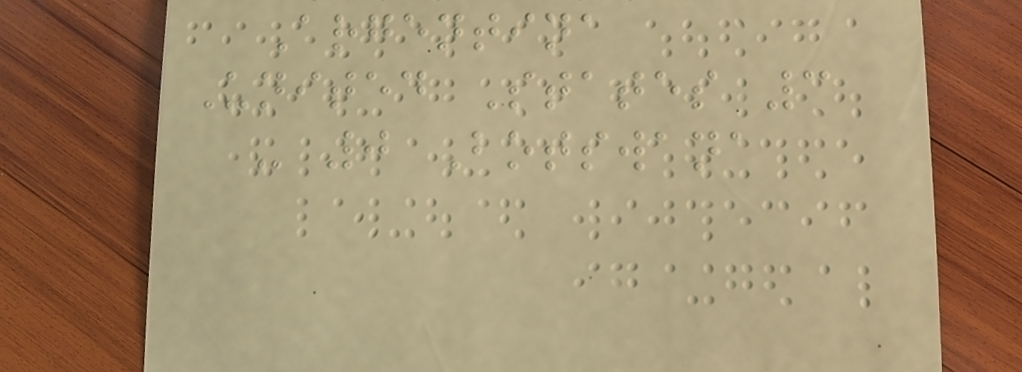Argentina
United States 3
- 0 Botswana
